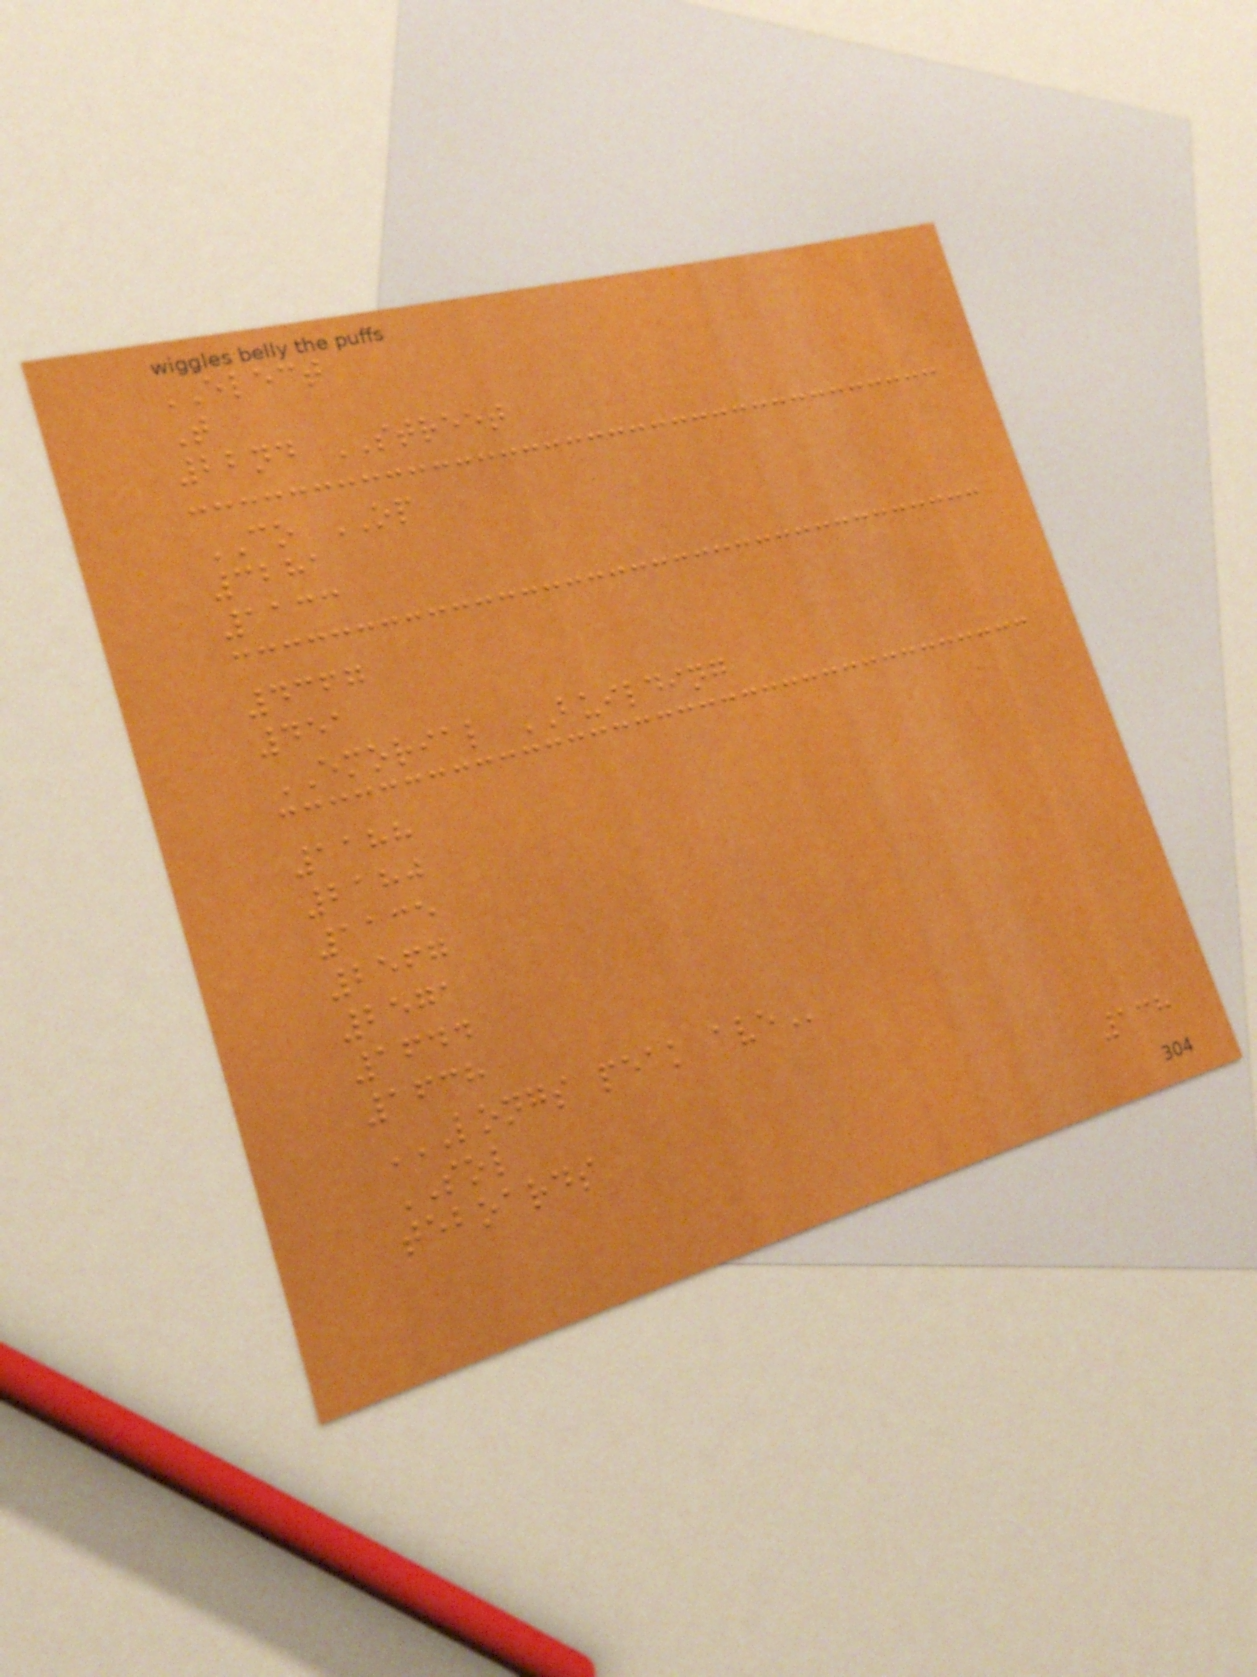ELECT
T
22nd STREET
CO OP
3281
1133
4367
451
EMORIAL BUILDING
1188
2180
1135
2567
2571
1644
1638
LONGS PEAK AVE
SOL
teboards
138
